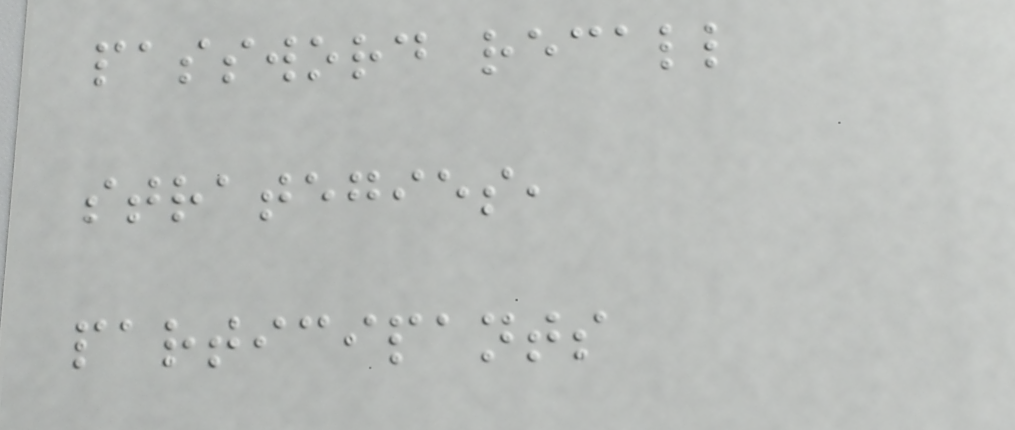password recall
strategies,
participants
